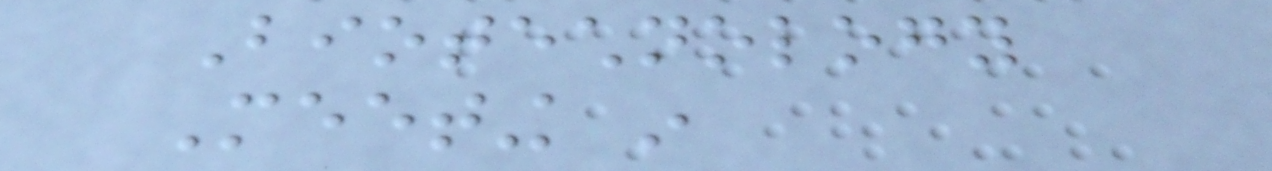Biotechnology
Meeting in
